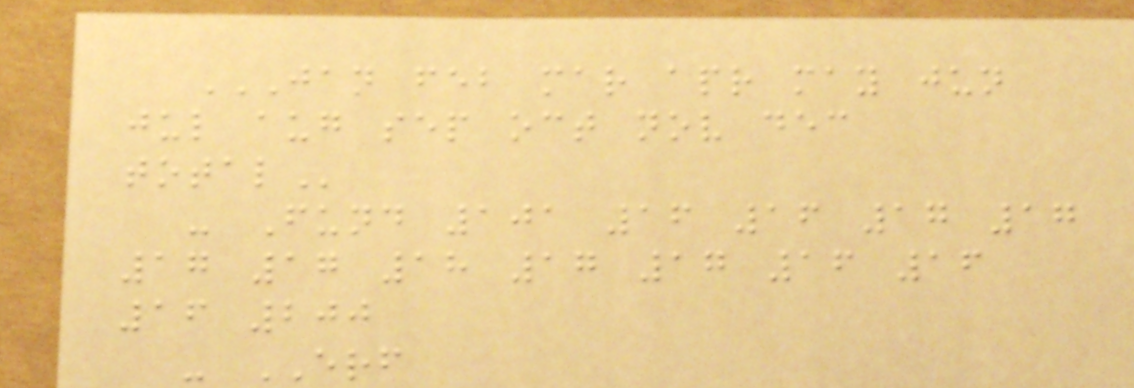JAN FEB MAR APR MAY JUN
JUL AUG SEP OCT NOV DEC
TOTAL
- Fund 101 16 16 17 17
17 17 18 17 17 16 16
16 200
- ERF
